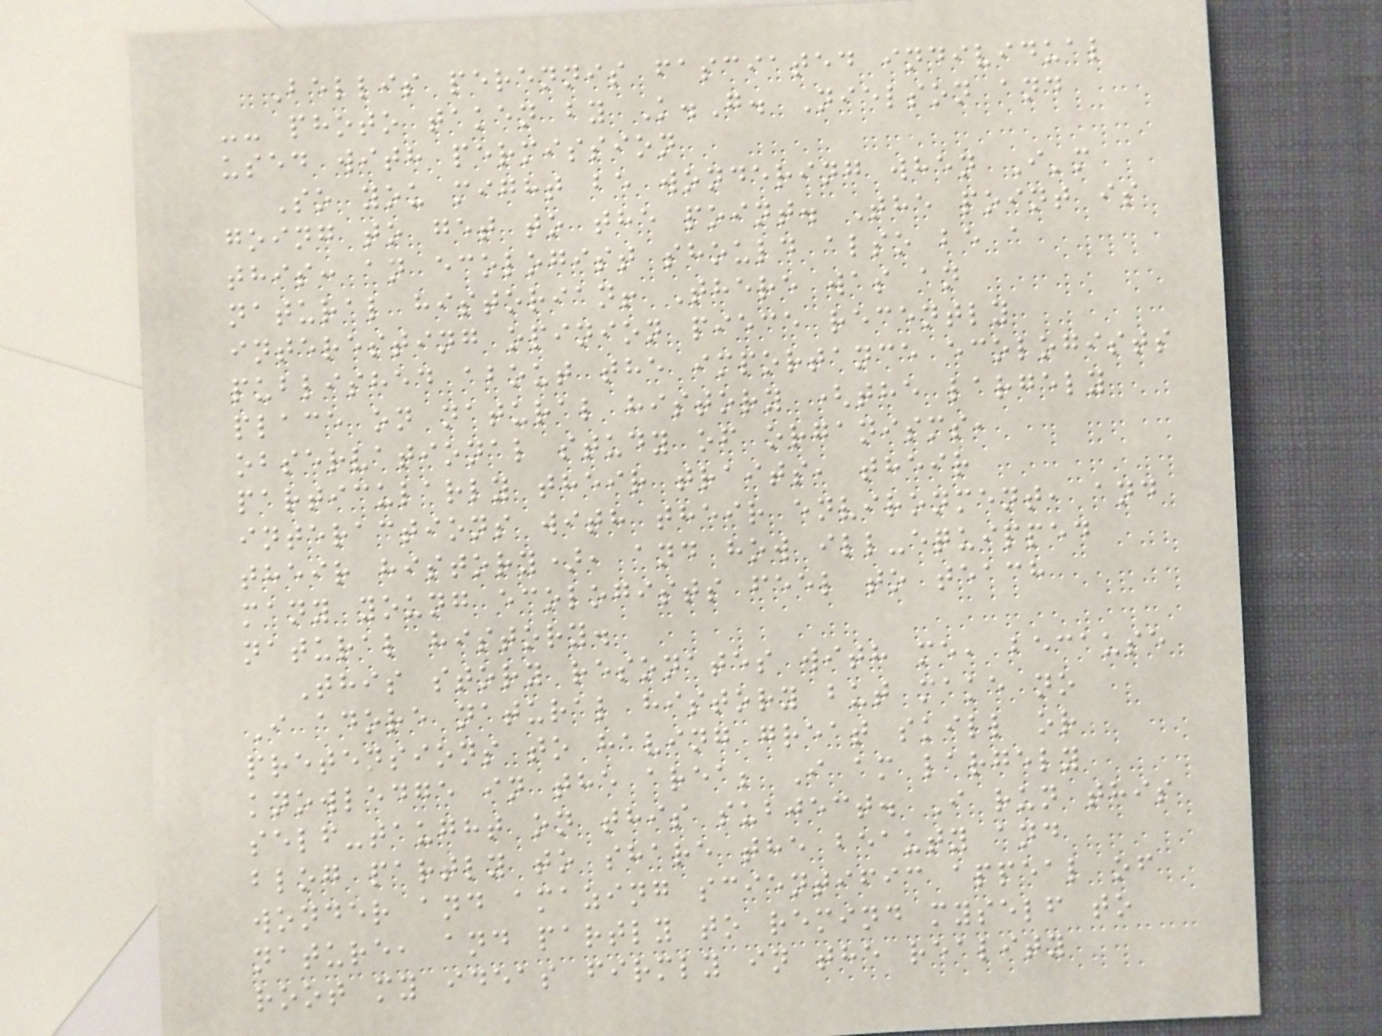Bellis perennis fasciated individual
-- photo taken by K.G. Nielson and
used with permission
So you might be wondering when I'm
going to get to the point. The point is
this: an ecologist should also be a
natural historian! There was an
interesting opinion piece recently
published about the importance ecologists
place on natural history (the largely
observational study of organisms,
particularly their traits, their
interactions with their environment, and
their history), and how ill-equipped
many young ecologists feel to teach
natural history.
This story resonates with me, because
I adore natural history but make no
pretensions to having great skill or
knowledge in the area; I am largely
self-taught on this subject. I run this
blog partly to share the beauty and
wonder and amazing scientific appeal of
nature, and partly to remind myself to
root my ideas firmly in the reality
